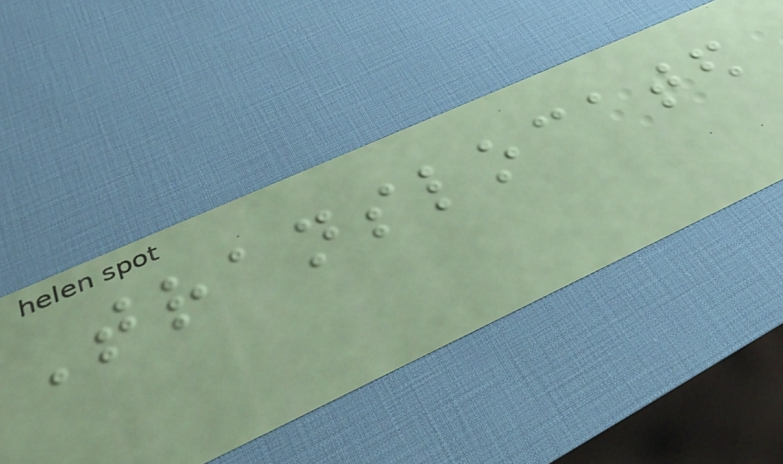Translocated
